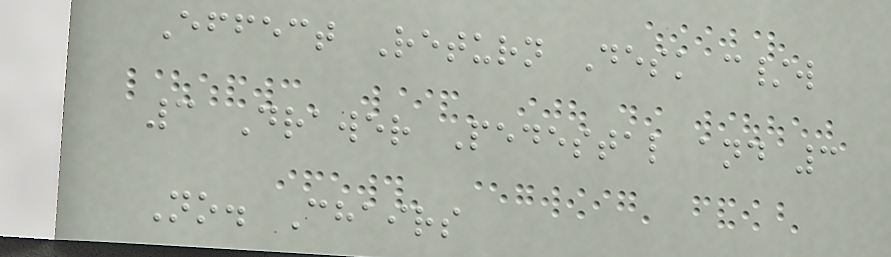Effect Return Desk c/w
3 Drawer Pedestal and 3
No. Chairs
